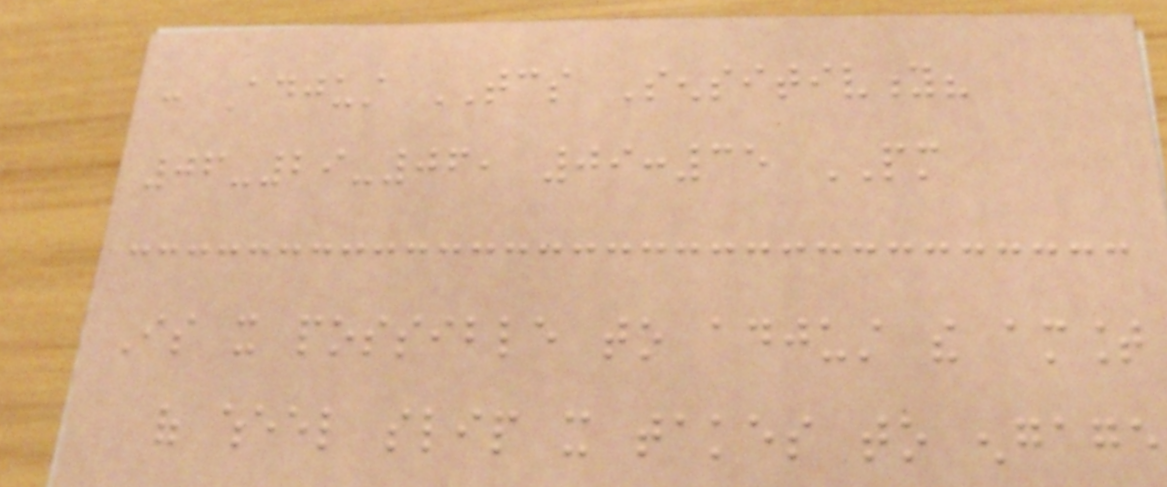: Adjust TCS Sensitivity?
06-29-06, 09:35 PM
Is it possible to adjust the amount
of wheel slip it takes to engage
